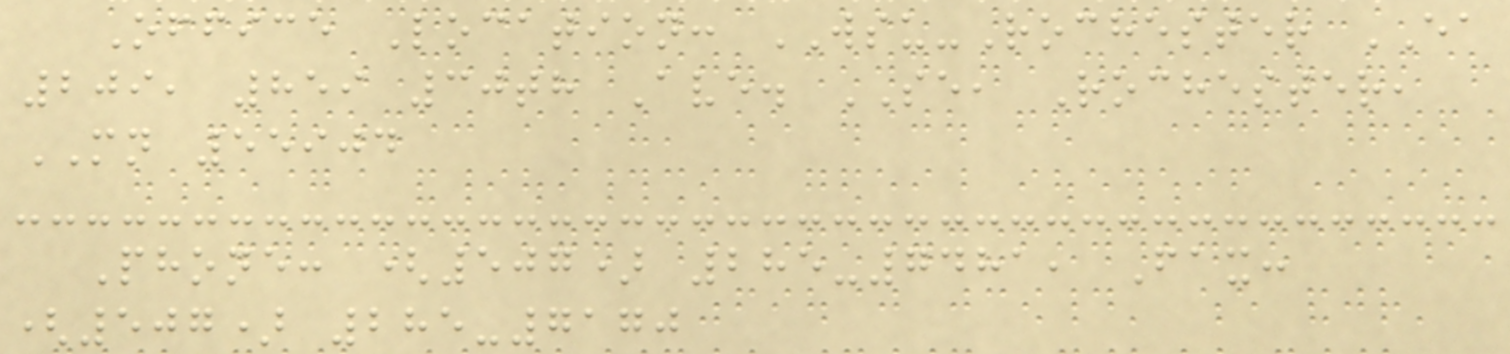Office Location: WSU-Rochester EA
209, 859 30th Ave. SE, Rochester,
MN 55904
Phone: (507) 285-7481, Fax:
(507) 285-7170
